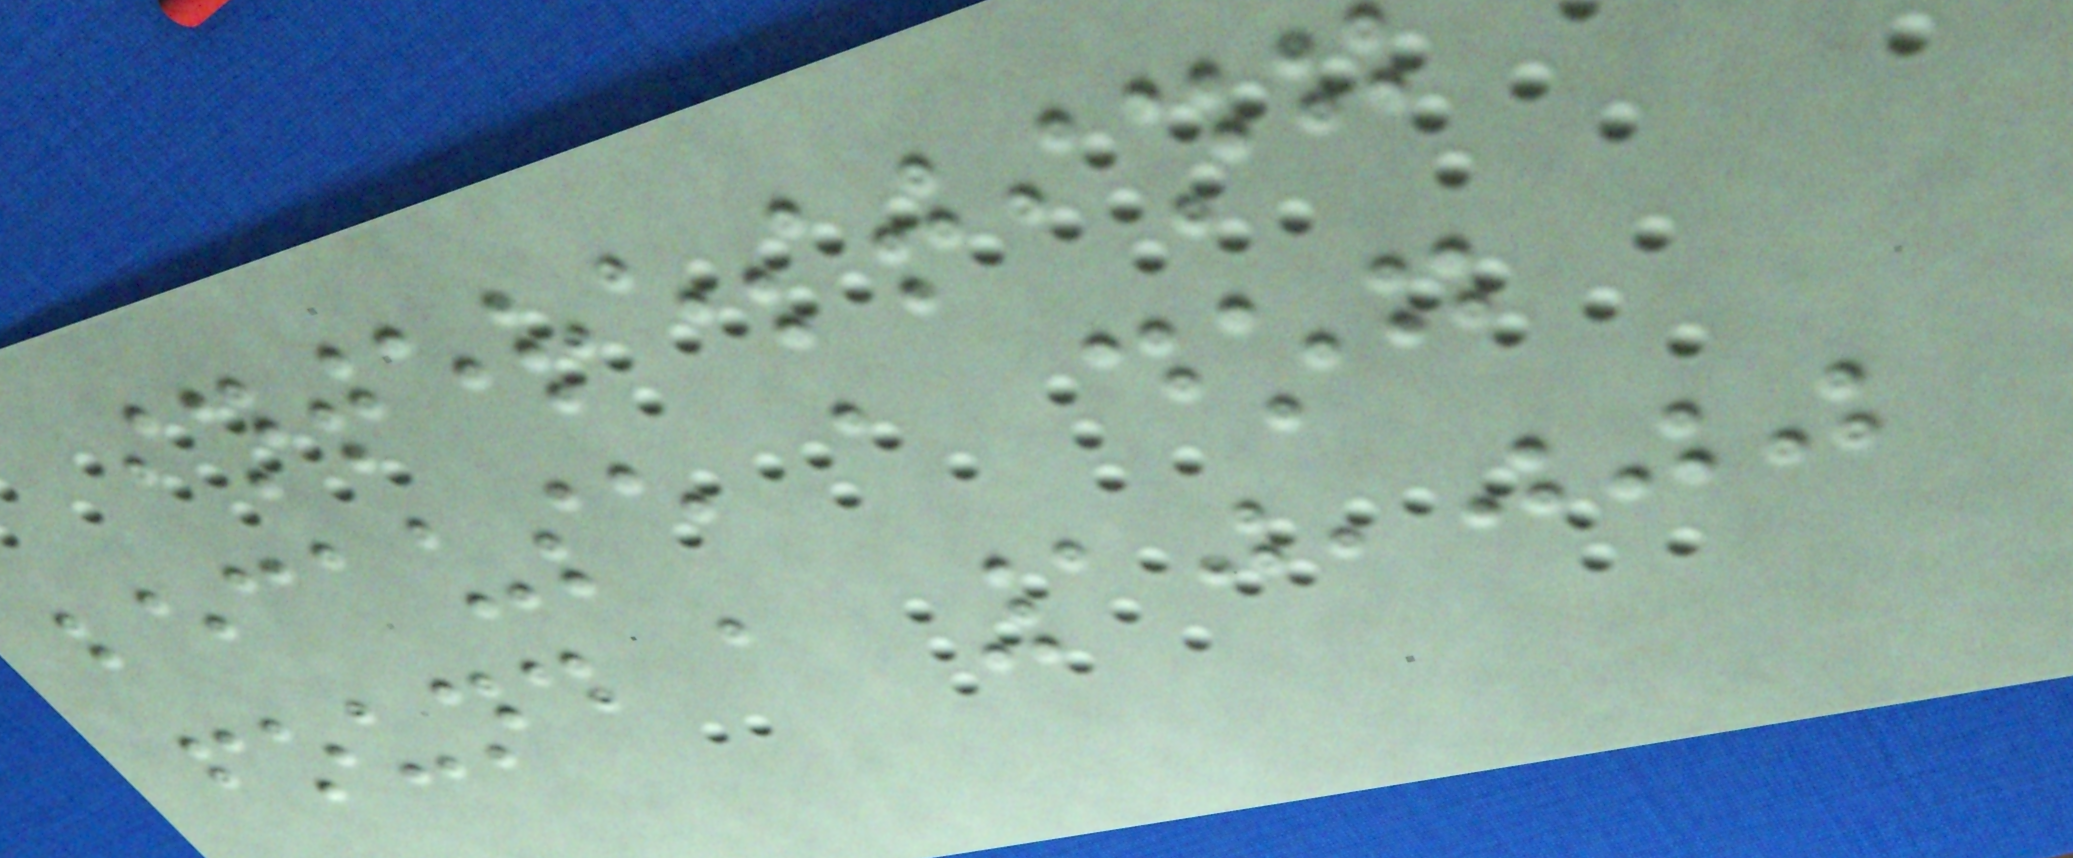interesting
because a dog
found a 10,000
